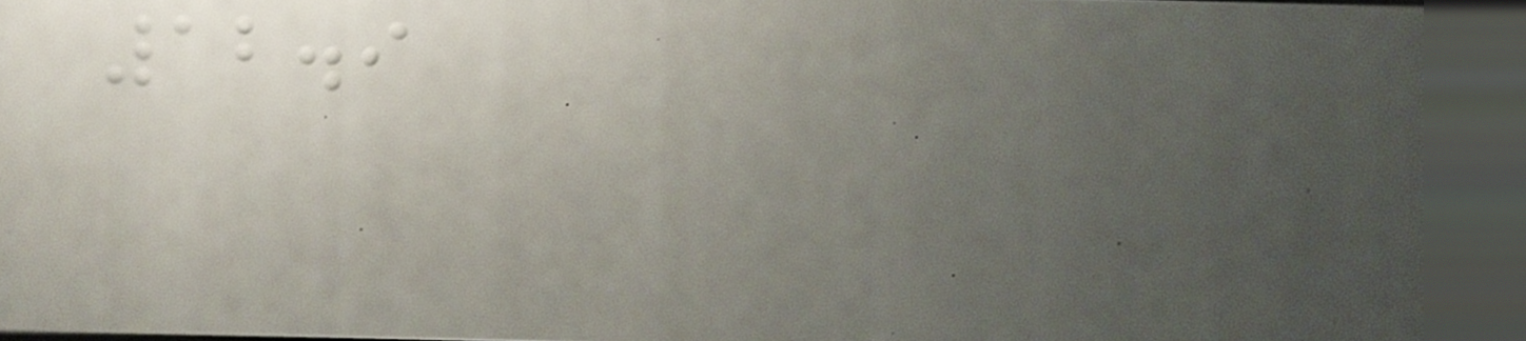12.9
